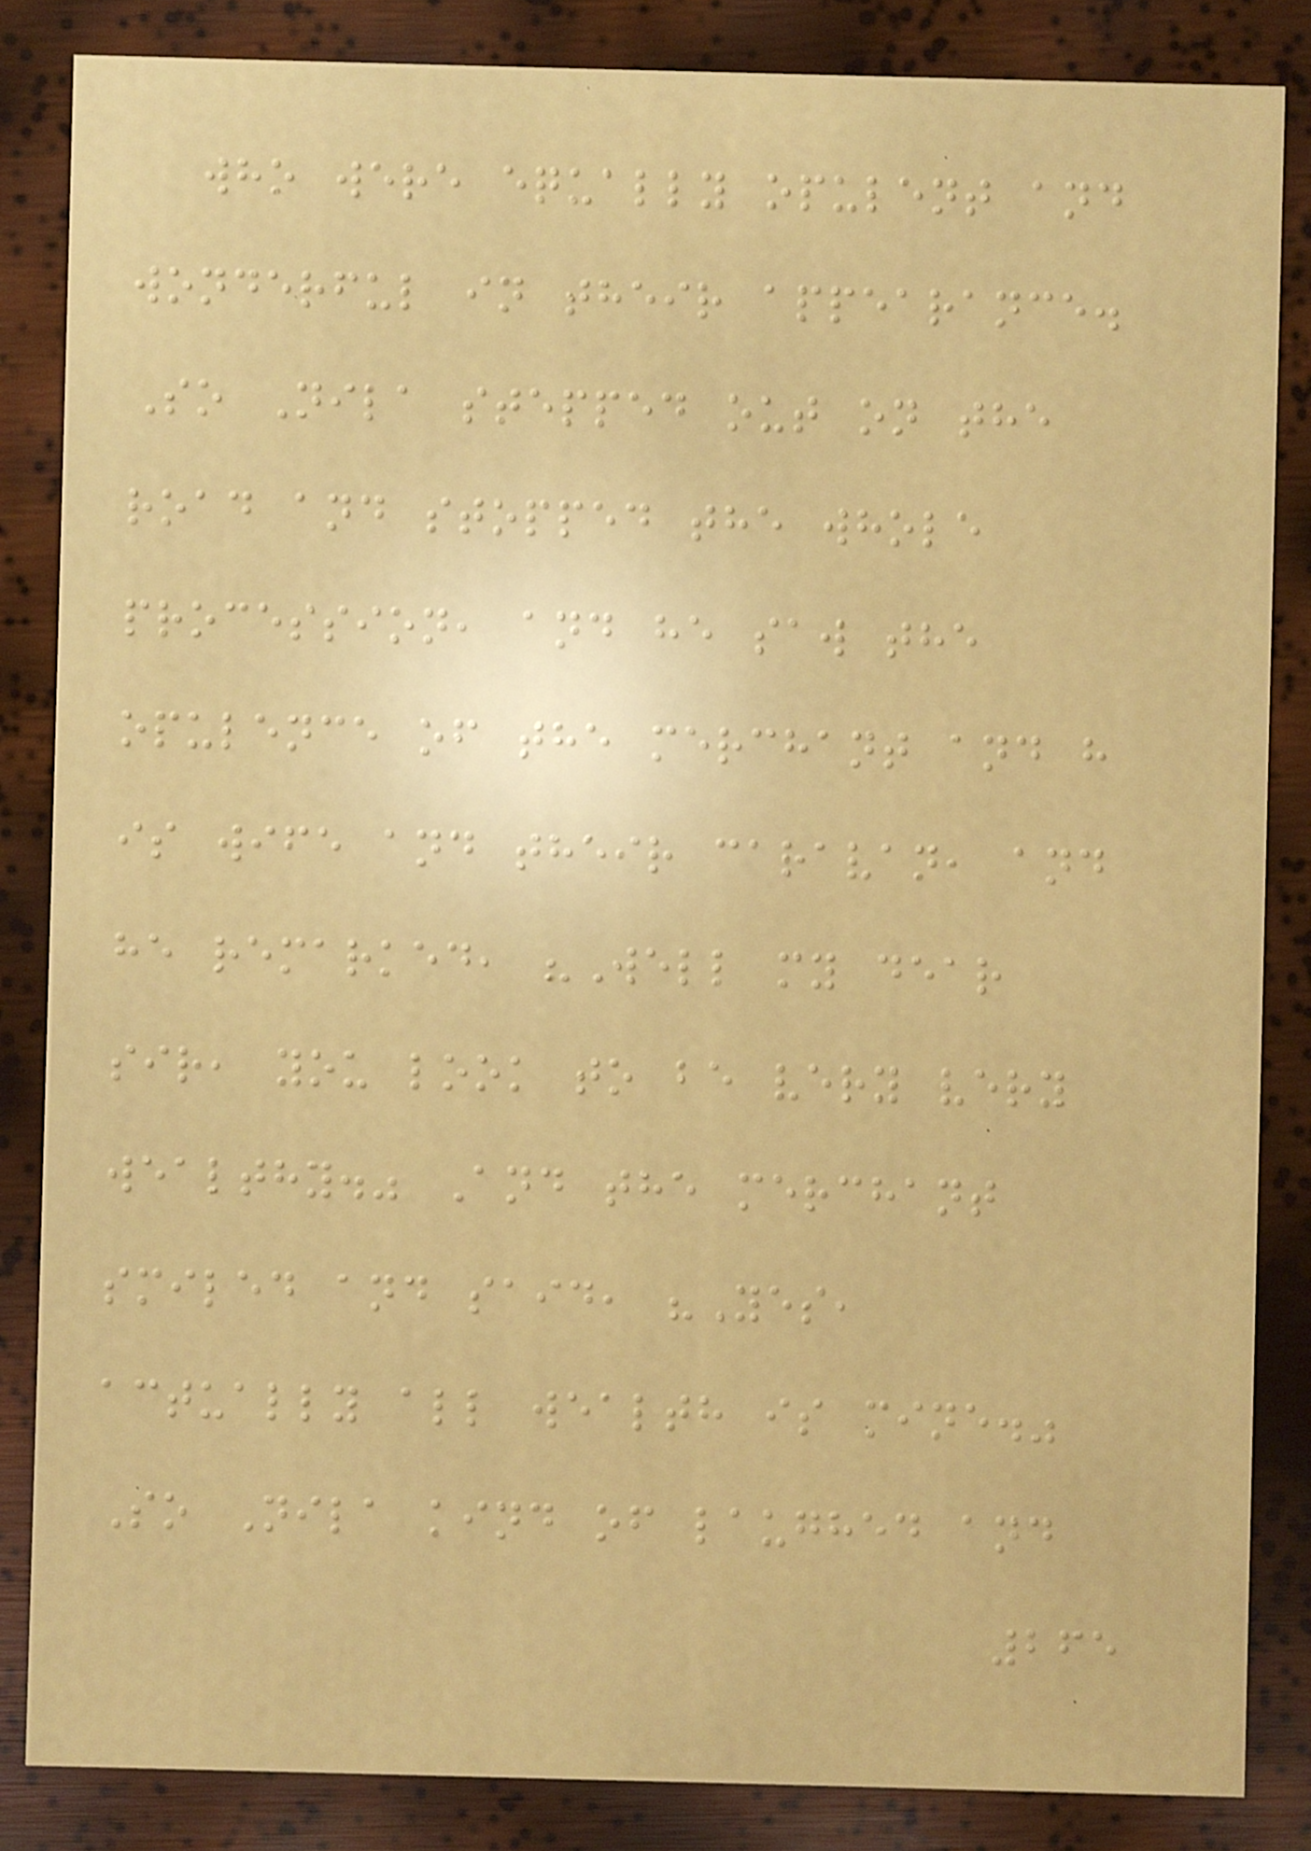who were equally opulent and
wonderful in their appearance.
So Nila stepped out on the
road and stopped the whole
procession, and he saw the
opulence of the merchant and h
is wife and their caravan, and
he remarked, "Well my dear
sir, you look to be very very
wealthy." And the merchant
smiled and said, "Yes,
actually all wealth is mine."
So Nila kind of laughed and
265
